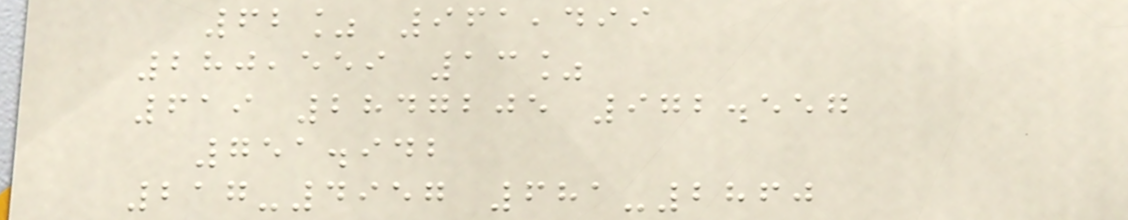62% 961,499
280,559 13%
619 2847205 972.557
751.942
217-4957 681-2860
